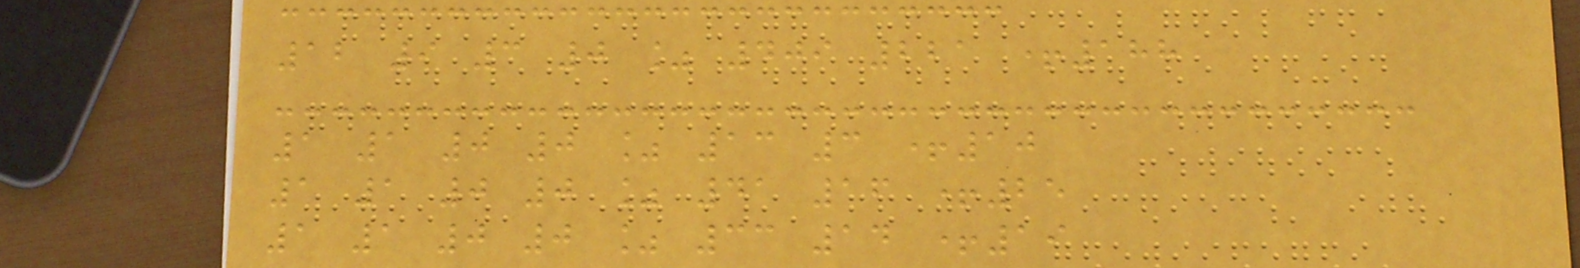12 9 3 0 % 409 221 +188
1 1 0 0 % 13 3 +10
1 1 0 0 % 41 16 +25
1 1 0 0 % 33 14 +19
